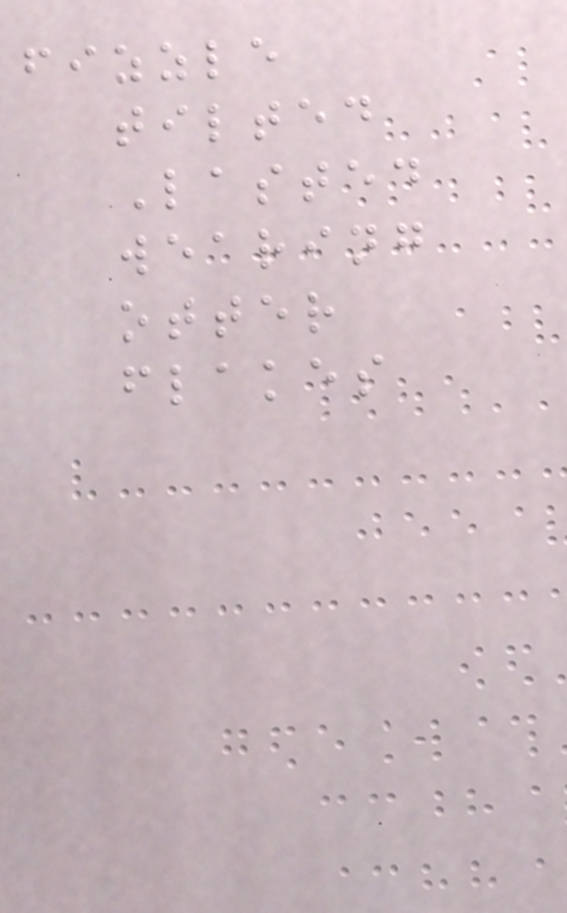fizzle
tilted
Lasted
wearing
otter
flakes
